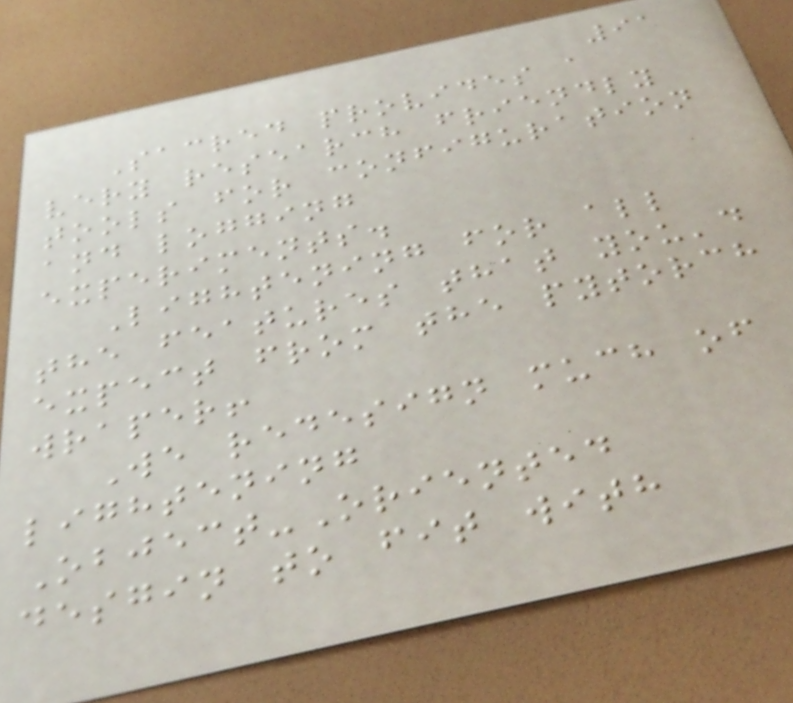91
Sacred provides a
very research friendly
tools for configuration
and logging
experiments.
Lightening for all
the features that you'd
expect from the pytorch
wraper!
We redesign much of
lightening
Object-Oriented
desgin to fit with
